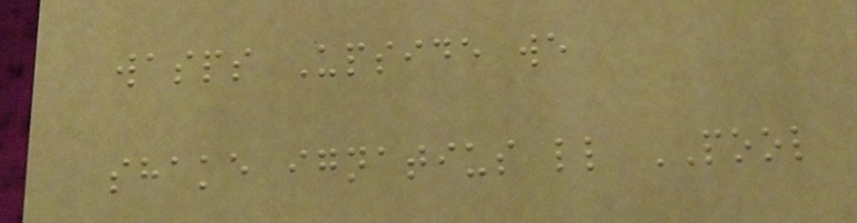wasps Upside we
shake ignatius ll POOL
